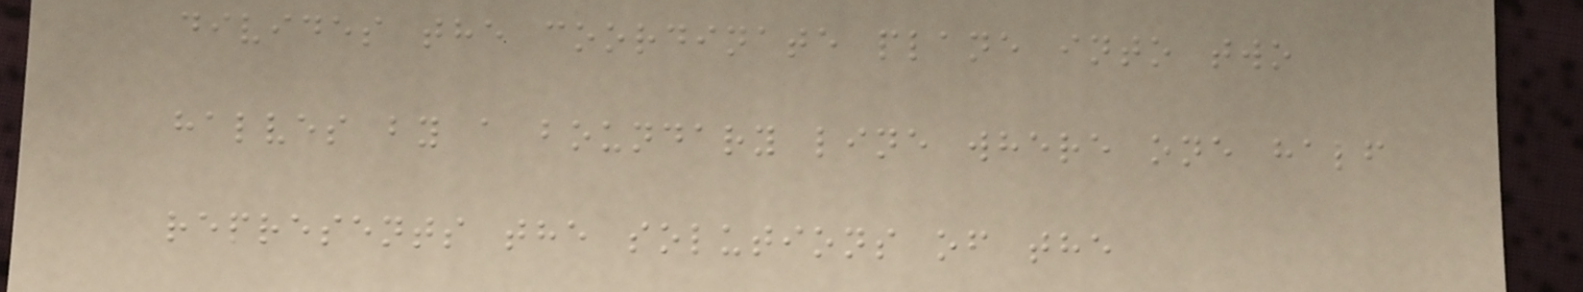divides the coordinate plane into two
halves by a boundary line where one half
represents the solutions of the
